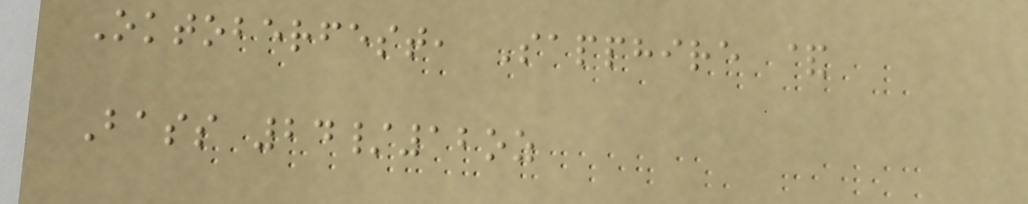Oktoberfest, Sapphire &
Bass 24/12oz
